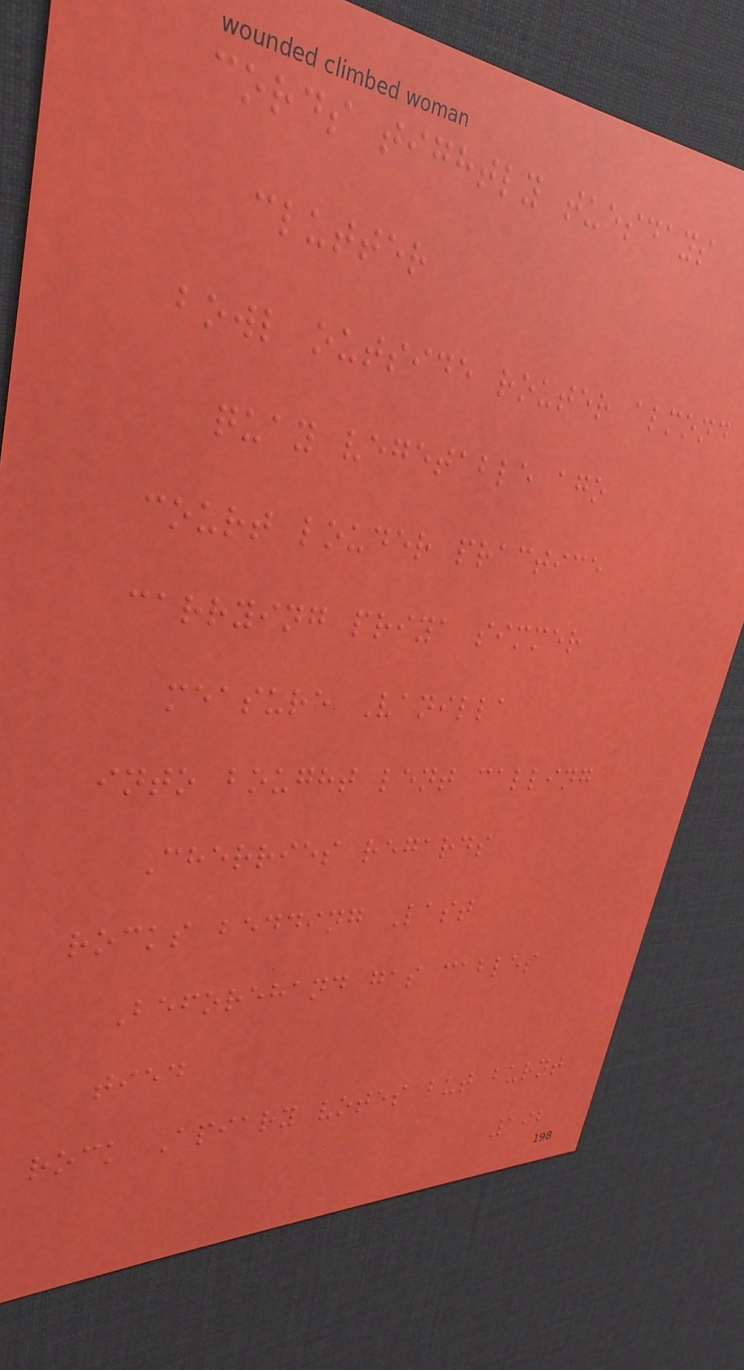cords tightly tuesdays
clutter
bowl outside router almond
quay vegetable ago
court louder practice
carrying priya simmer
measure Vanilla
into bought lent calling
Cherries regards
rocks bedding Last
Beforehand gas cables
tied
rock Apiary votes but burnt
192
